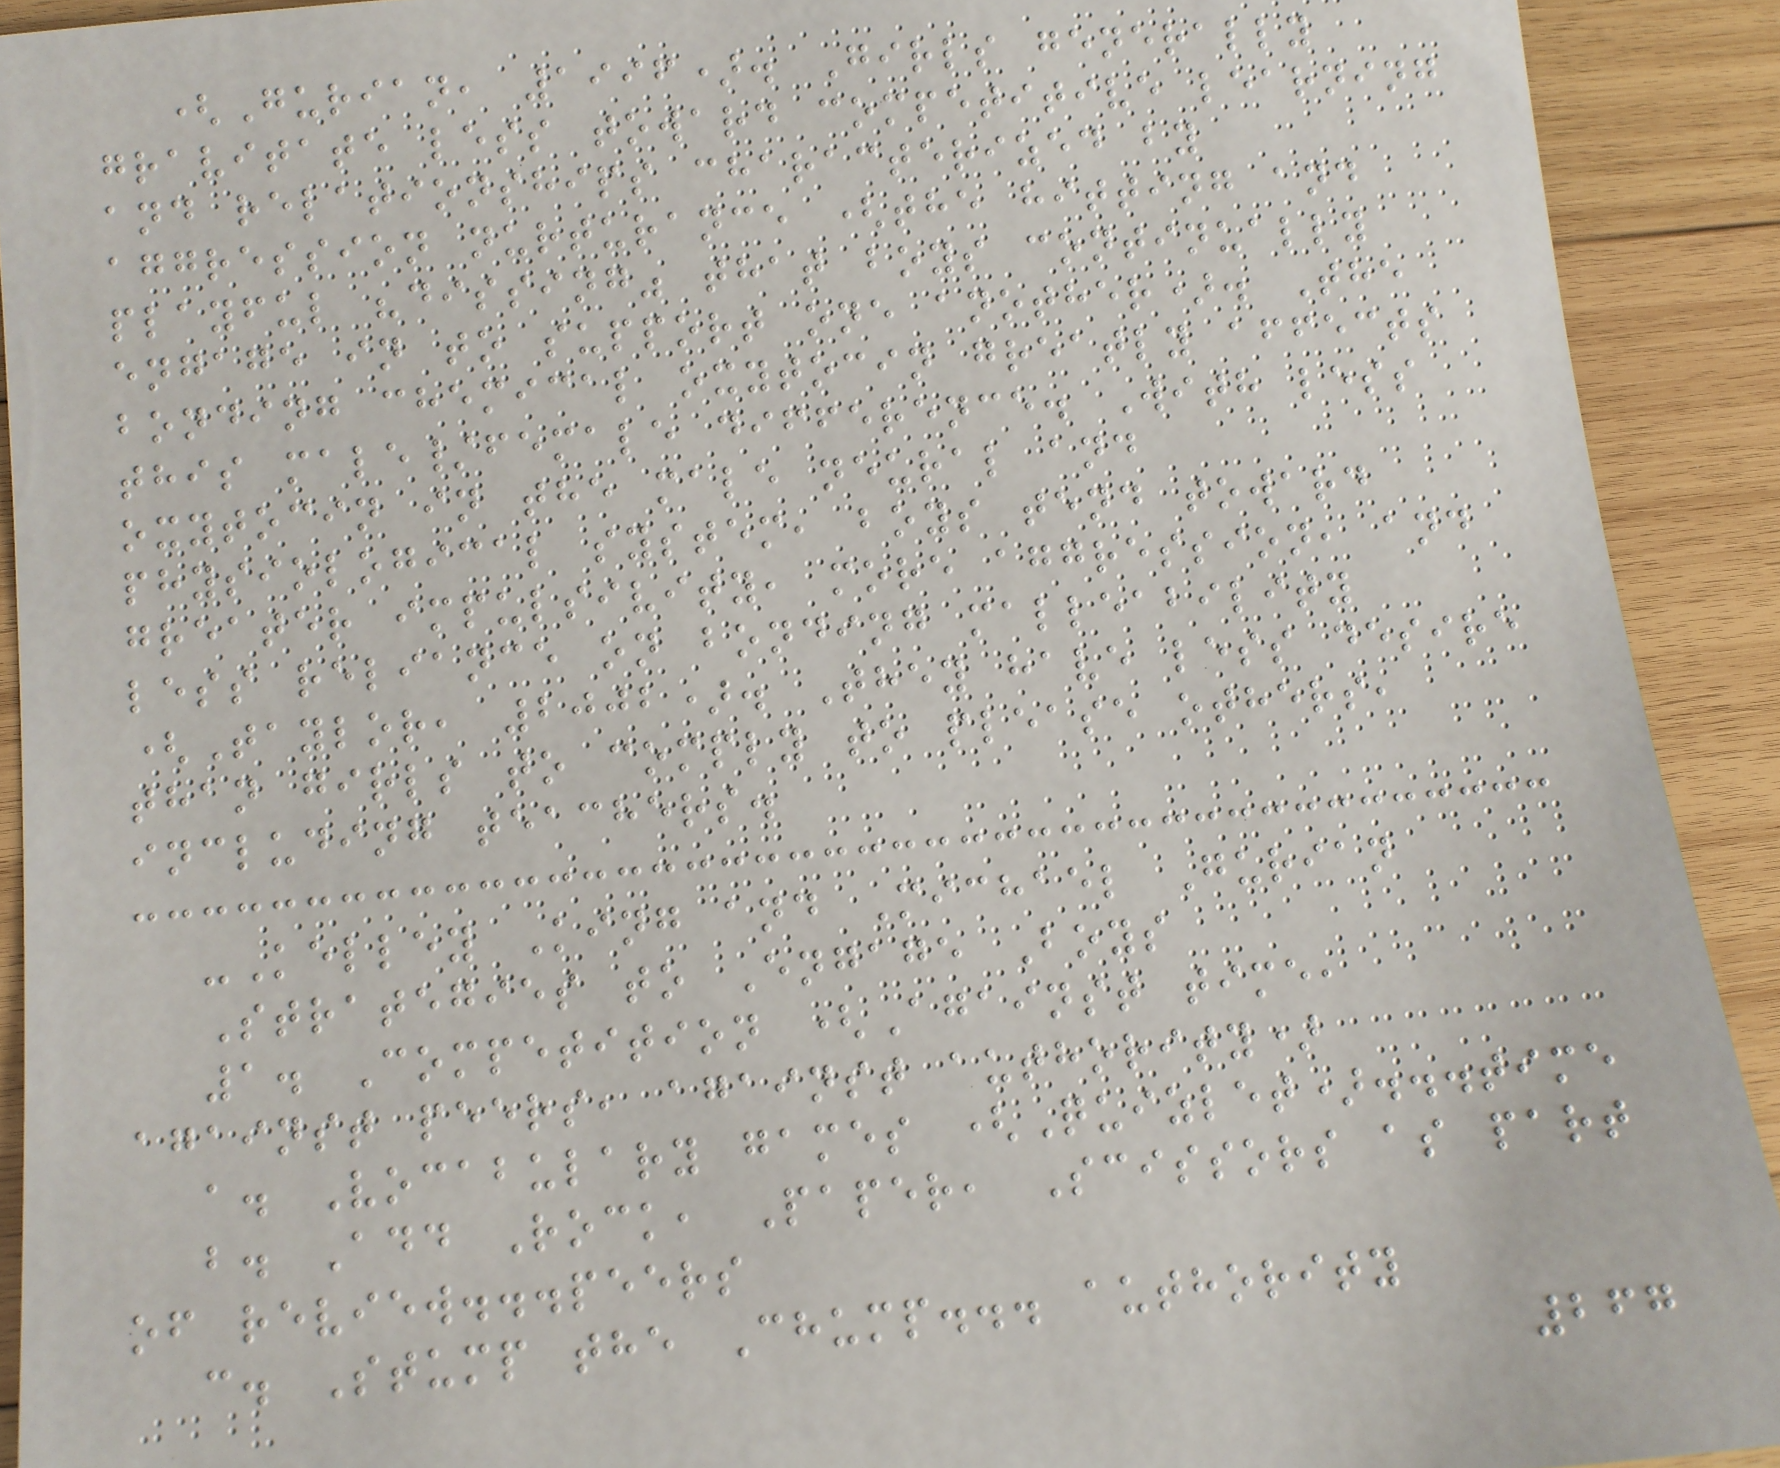(Gurian, 1996). Girls generally
gravitate less toward competitive learning
and relationships characterized by
aggression nurturance (the hitting and
playful "dissing" that boys continually
engage in to support one another). The
bonding chemical oxytocin greatly affects
this male/female difference. With less
oxytocin in the male neural and
physiological system, boys tend toward
greater impulsivity, more aggression, and
less reliance on bonding malleability
(Taylor, 2002). They have less desire
than girls to comply to please others,
including teachers.
-Kelley King and Michael Gurian
Strategies to Engage Boys
1. Competition (Against time,
against peers, against authority)
a. Vocabulary games (Quizlet)...time
b. Add Rock, Paper, Scissors as part
of review...peers
c. Stump the Chump... authority
267
